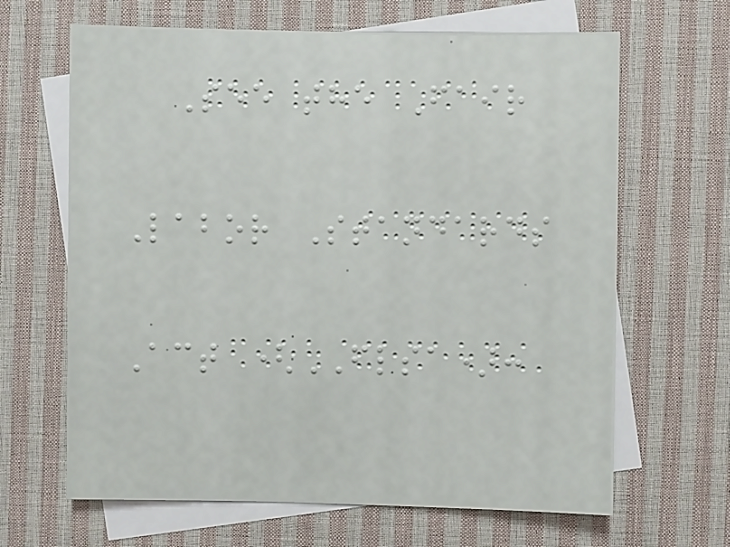See the Fair
Labor Standards
Act (FLSA):
